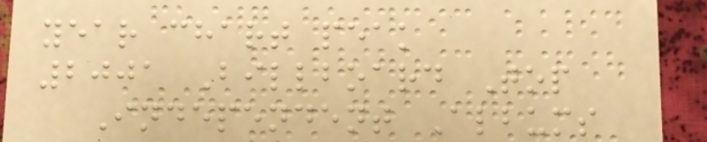year chart peak
2001 Billboard Top
Independent Albums
